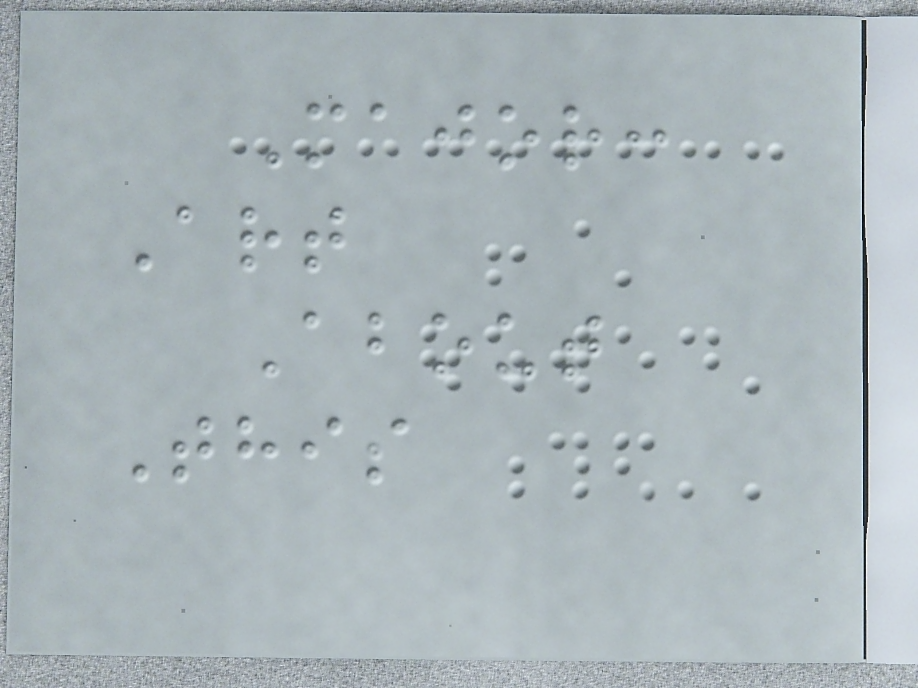Major:
Art
About
This
